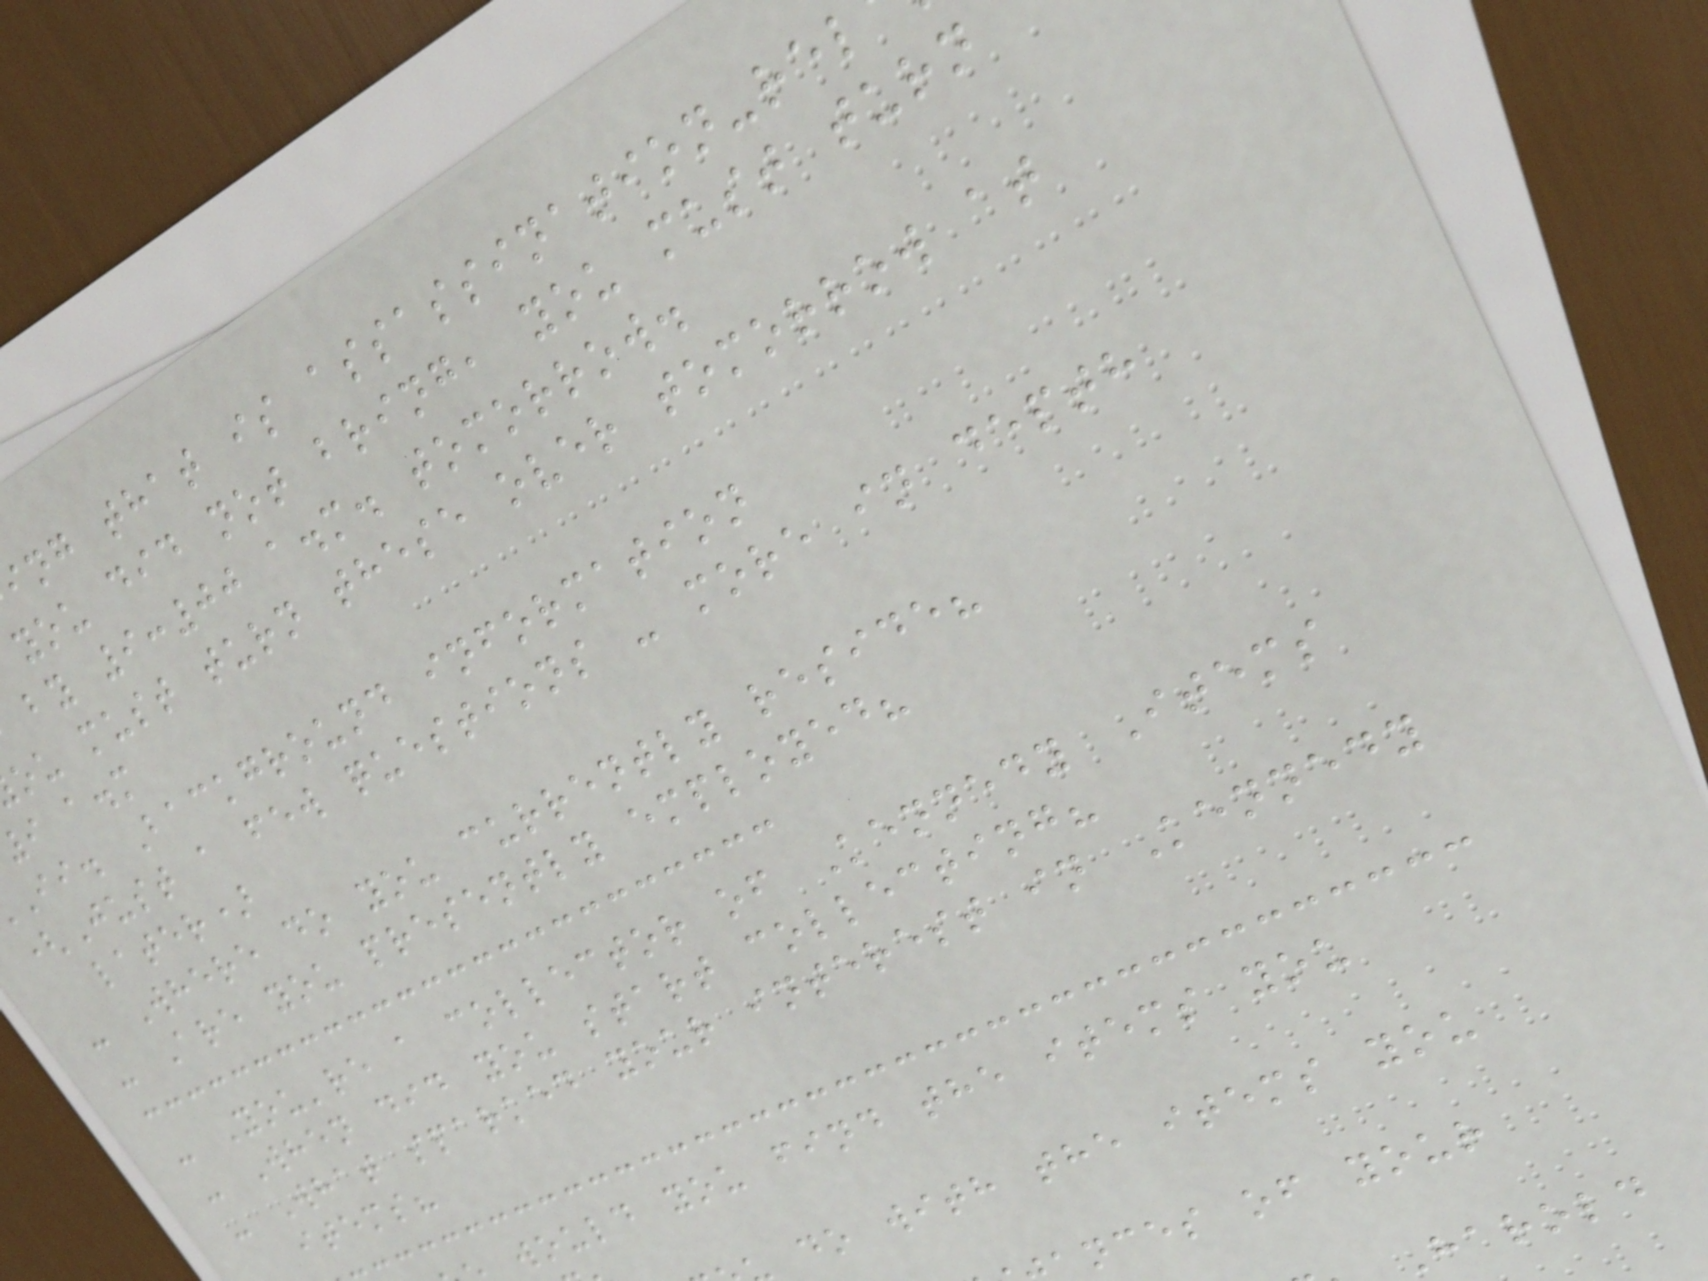ng that is assassination-rel
you did not bring, you must turn
by 9:00 a.m. tomorrow.
ou must turn these over tomorrow at
i a.m
ii. Background information
(Just a few questions - more in depth
later)
- Where do you currently reside?
- Are you presently employed?
- You're a collector of Kennedy Items
- When did you start collecting?
- What sparked your interest in Kennedy
items?
would you find the items you
do with the items you
ances of your
